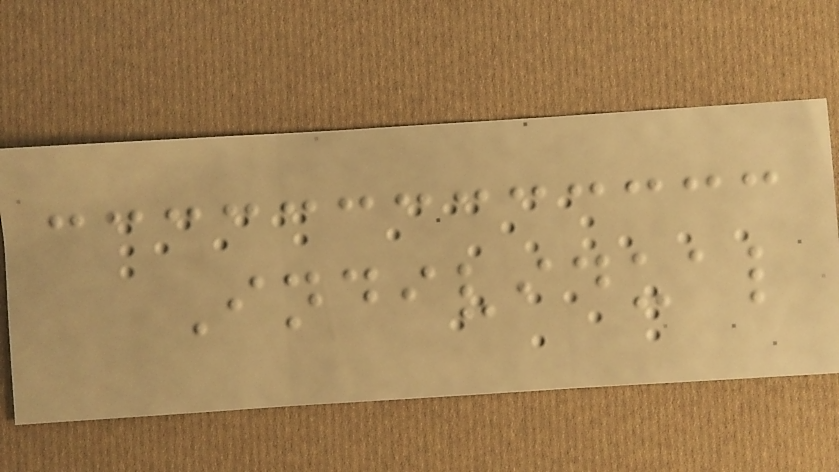Individual
